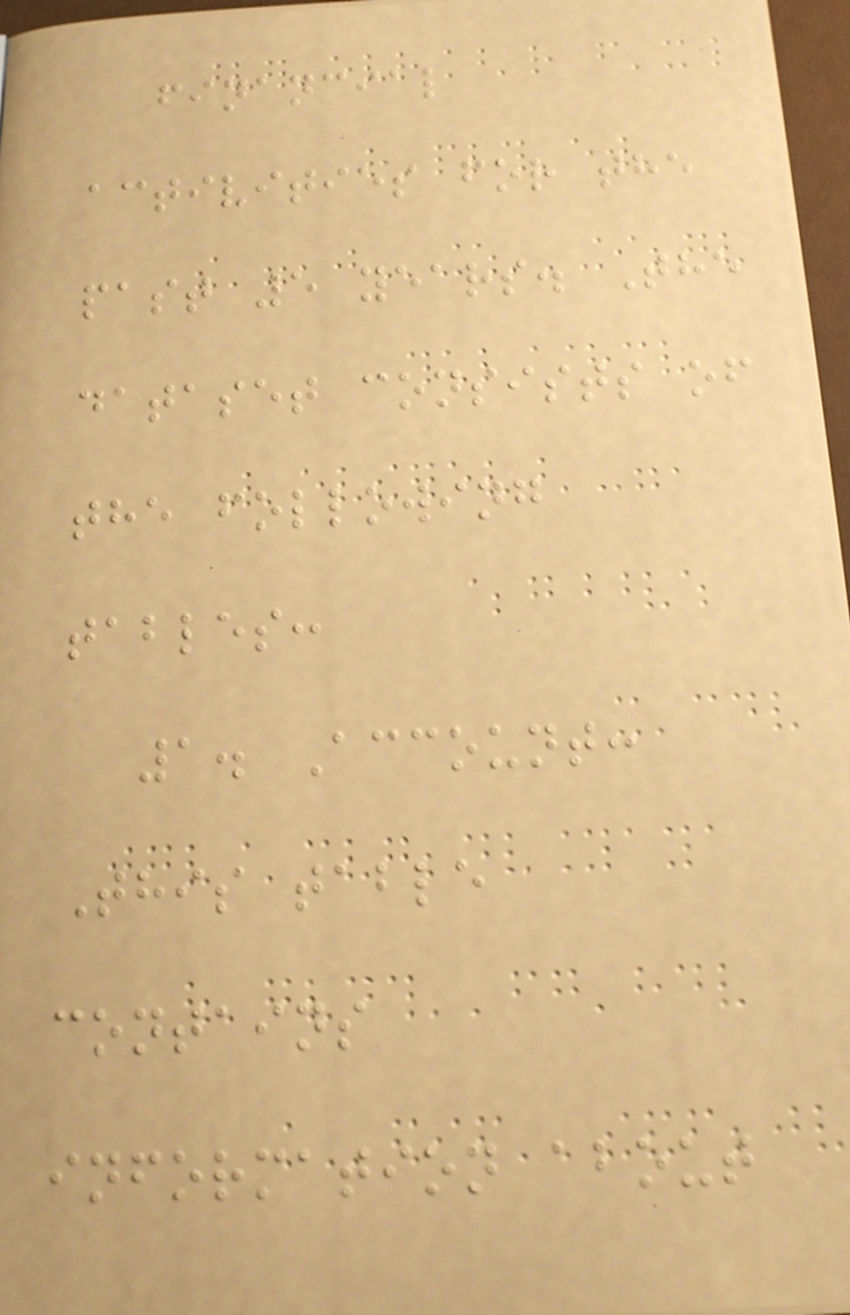financial
activities for the
past 5 years. The
dataset consists of
the following
tables:
1. Account:
This table
contains
information about
